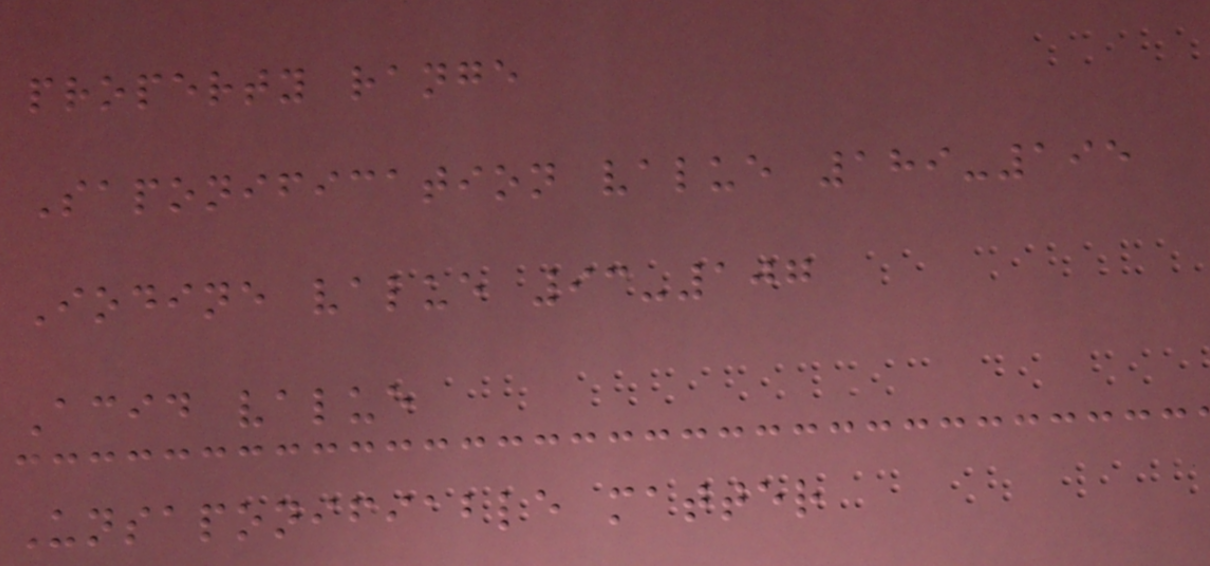property range
Saponification value 189-195
Iodine value 93-107
Acid value
Unsaponifiable matter
